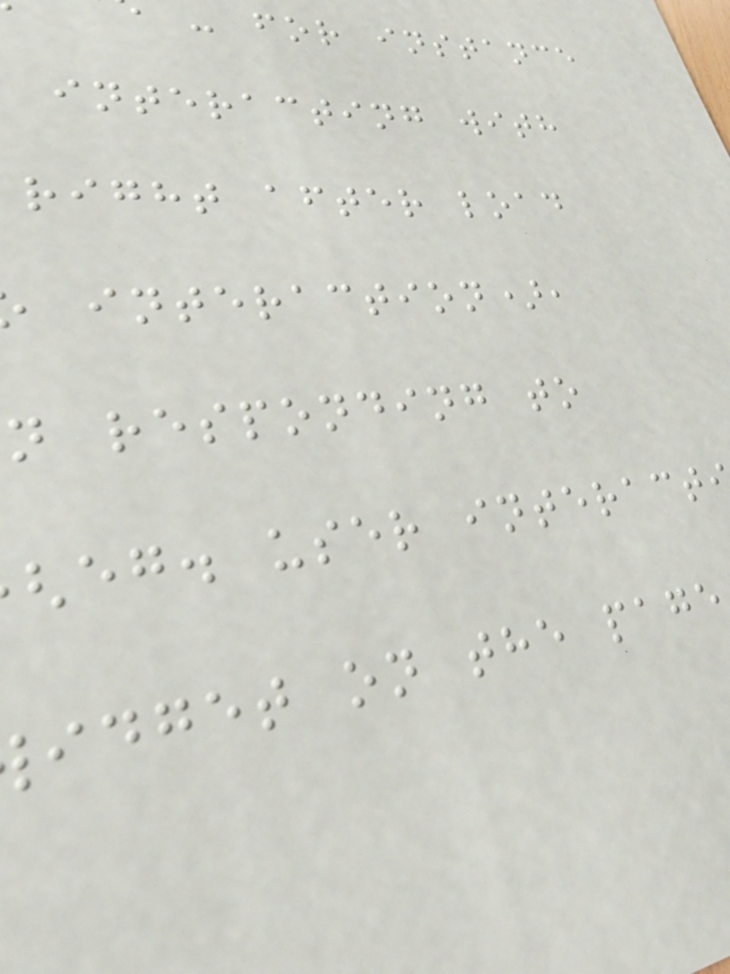- for instance
interacting with
right after load
interaction),
n responding to
eg. user interact
idget on the page
